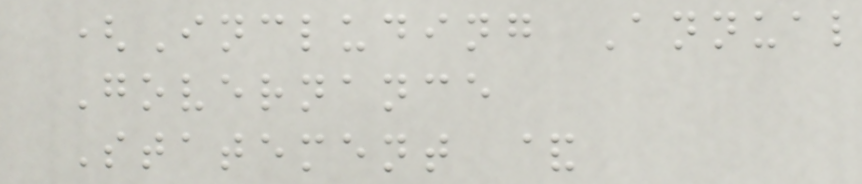(Including Annual
Governance
Statement &
